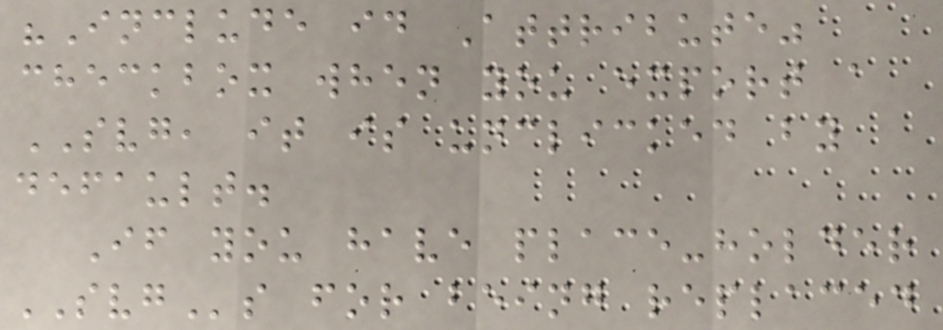"Include id Attribute"
checkbox when you export a
SVG, it is unclicked by
default.
If you have place-holder
SVGs for being replaced
